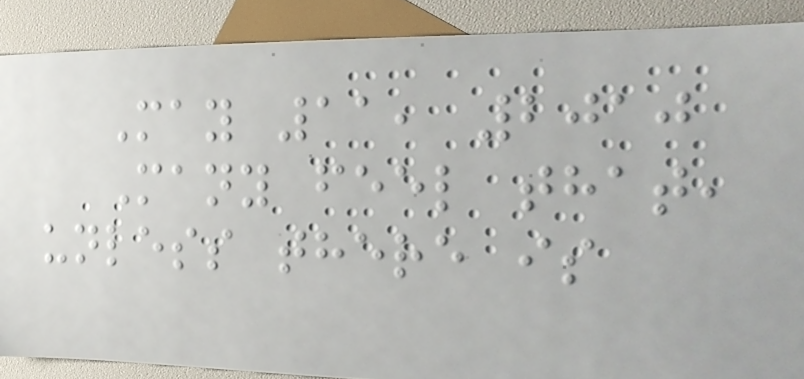May 11, 2010
Many feel that,
unless there is
